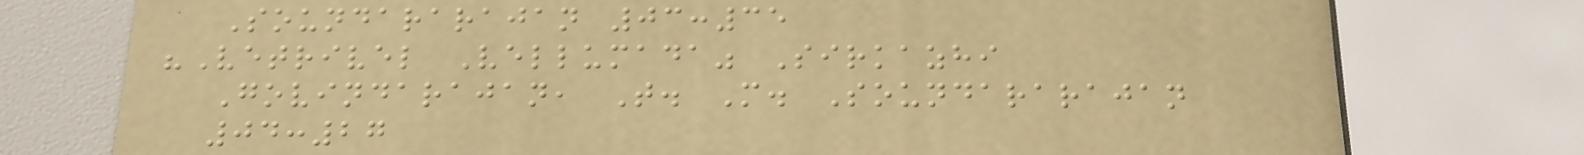Soundararajan 03:35
"Vetrivel Vellumada" Sirkazhi
Govindarajan, T. M. Soundararajan
04:27
